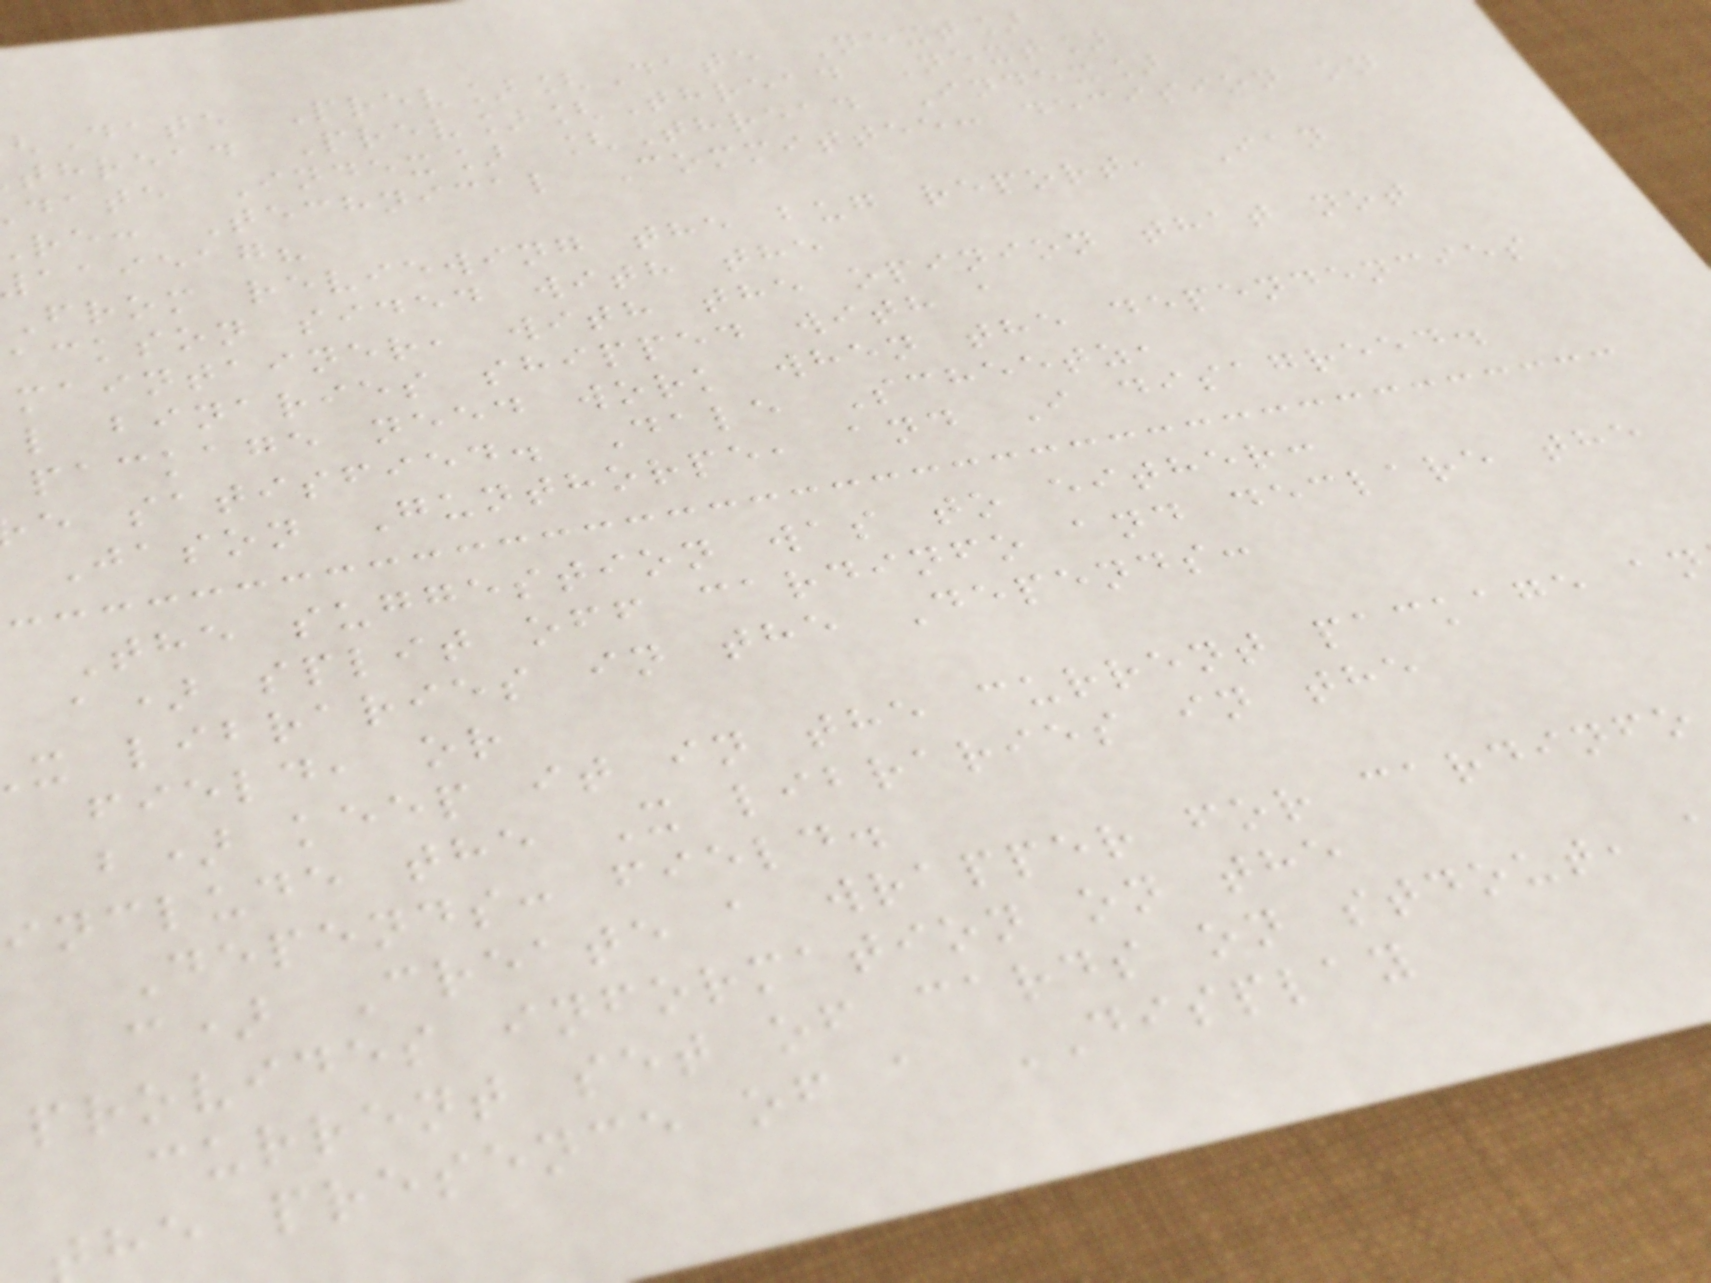Date Prev][Date Next]
thread Prev][Thread Next]
date Index] [Thread Index]
re: Technical Committee: decision on
aaieag?
From reviewing the bug report, Ian
ackson sided with the
maintainer, with the opinion that not
l binaries shipped with a
package need work when the dependencies
e satisfied. Dale Scheetz,
Jason Gunthorpe, and I disagreed.
The suggestion was to either:
a) split off cardinfo and declare the
x libraries in the Depends:
field, or
b) keep it in the current package an
include the X libraries in the
Depends: field.
c) Create a wrapper for cardinfo
provides information on the
current set of cards on stdout,
he presence of a DISPLAY
